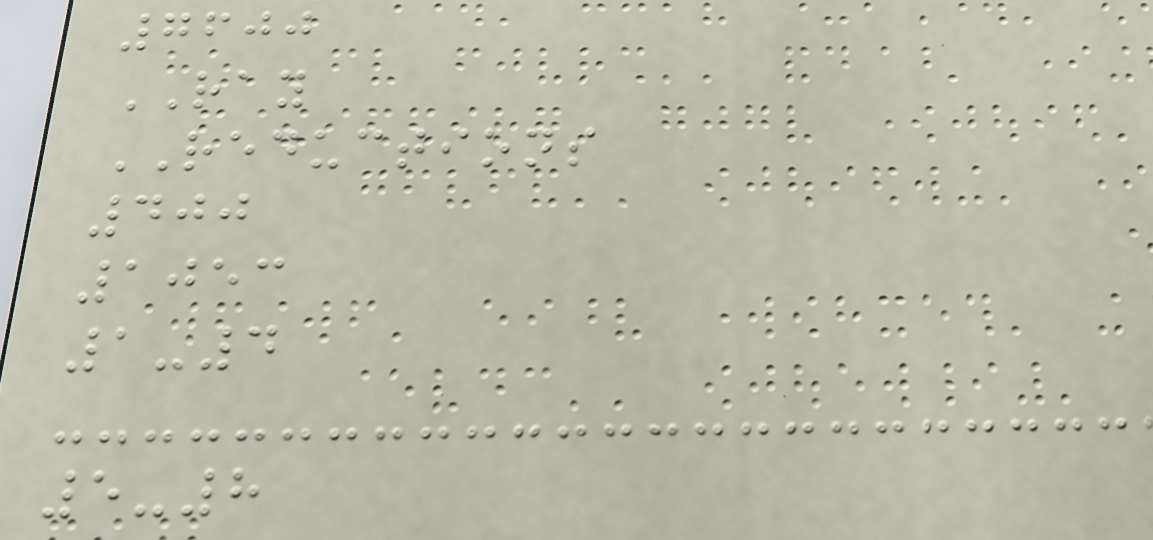7600
RAY
REDUCTIONS
400
1053
1-4
5-8
